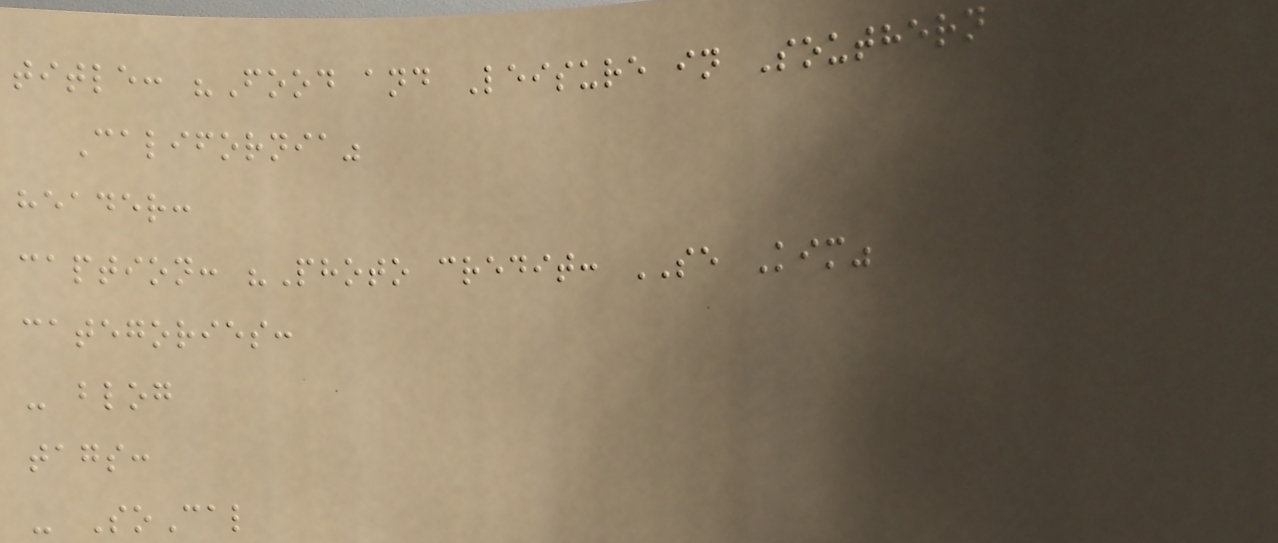title: "Food and Leisure in Southern
California"
header:
caption: "Photo credit: SE Kim"
categories:
- blog
tags:
- SoCal
